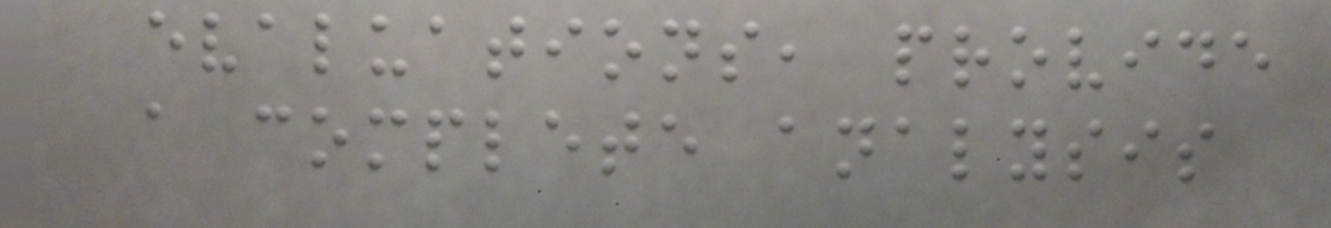evaluations, provide
a complete analysis
